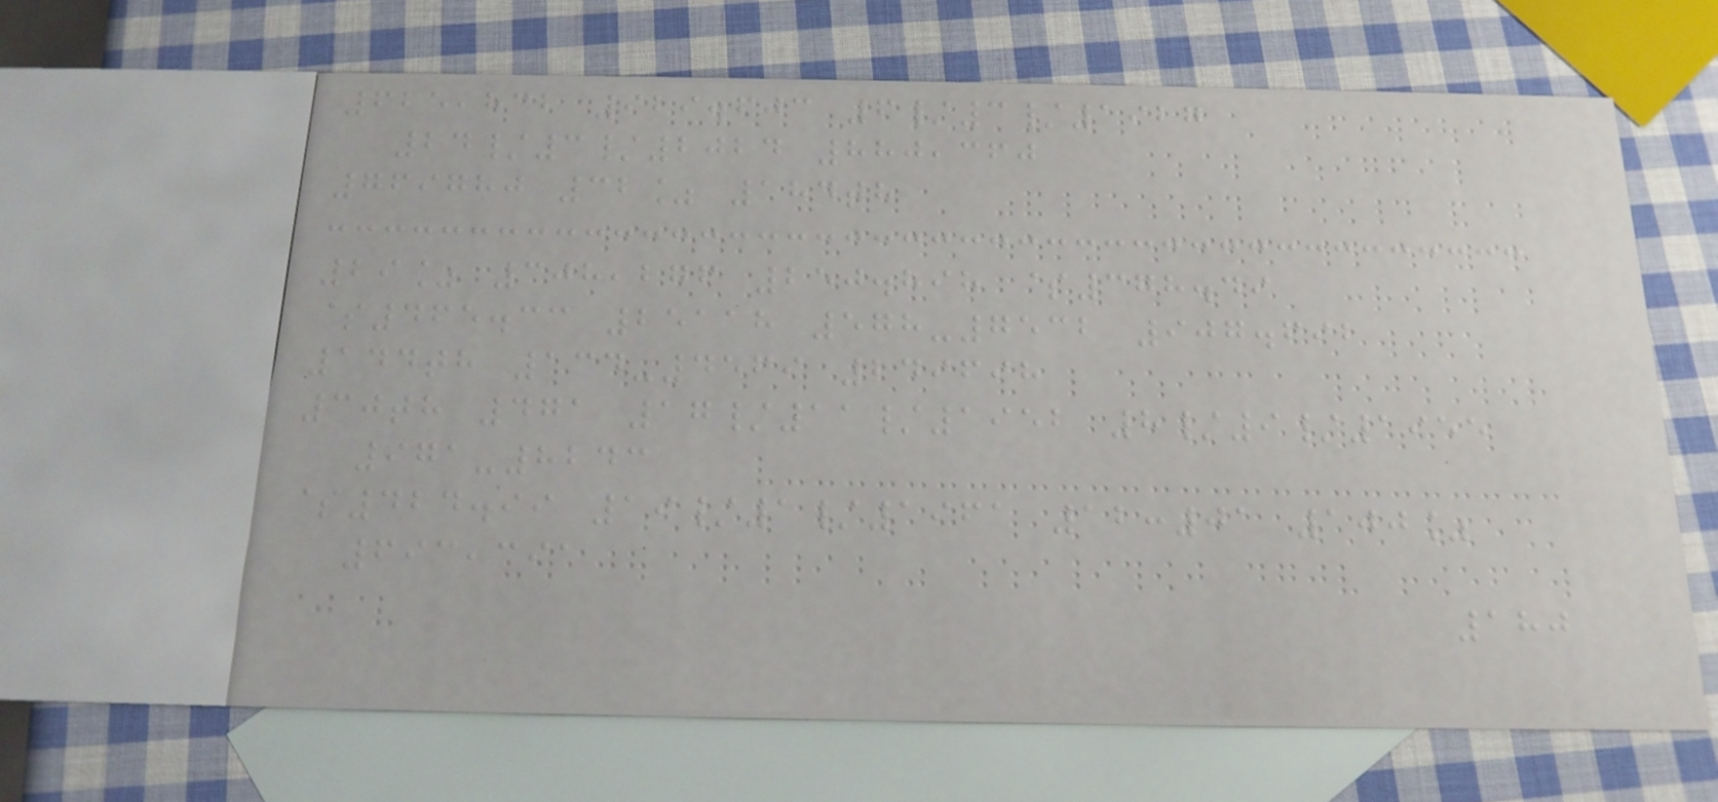625,832 929.603 6/3/1927
24/3/2024 880,360
769780 32% 184th
29% 308,276 250.898 $378.49
$465.33 25118 578-7532 907.692
144th 134-4569 249698
30th 471 17/11/1952 8/9/1955
971-8243
$424.99 19/1/1961 12:01 100%
693,391
180
